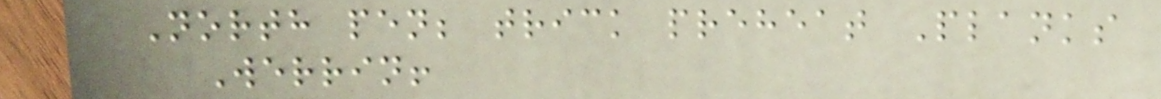North pen; trick preheat Planks
Werrin!
